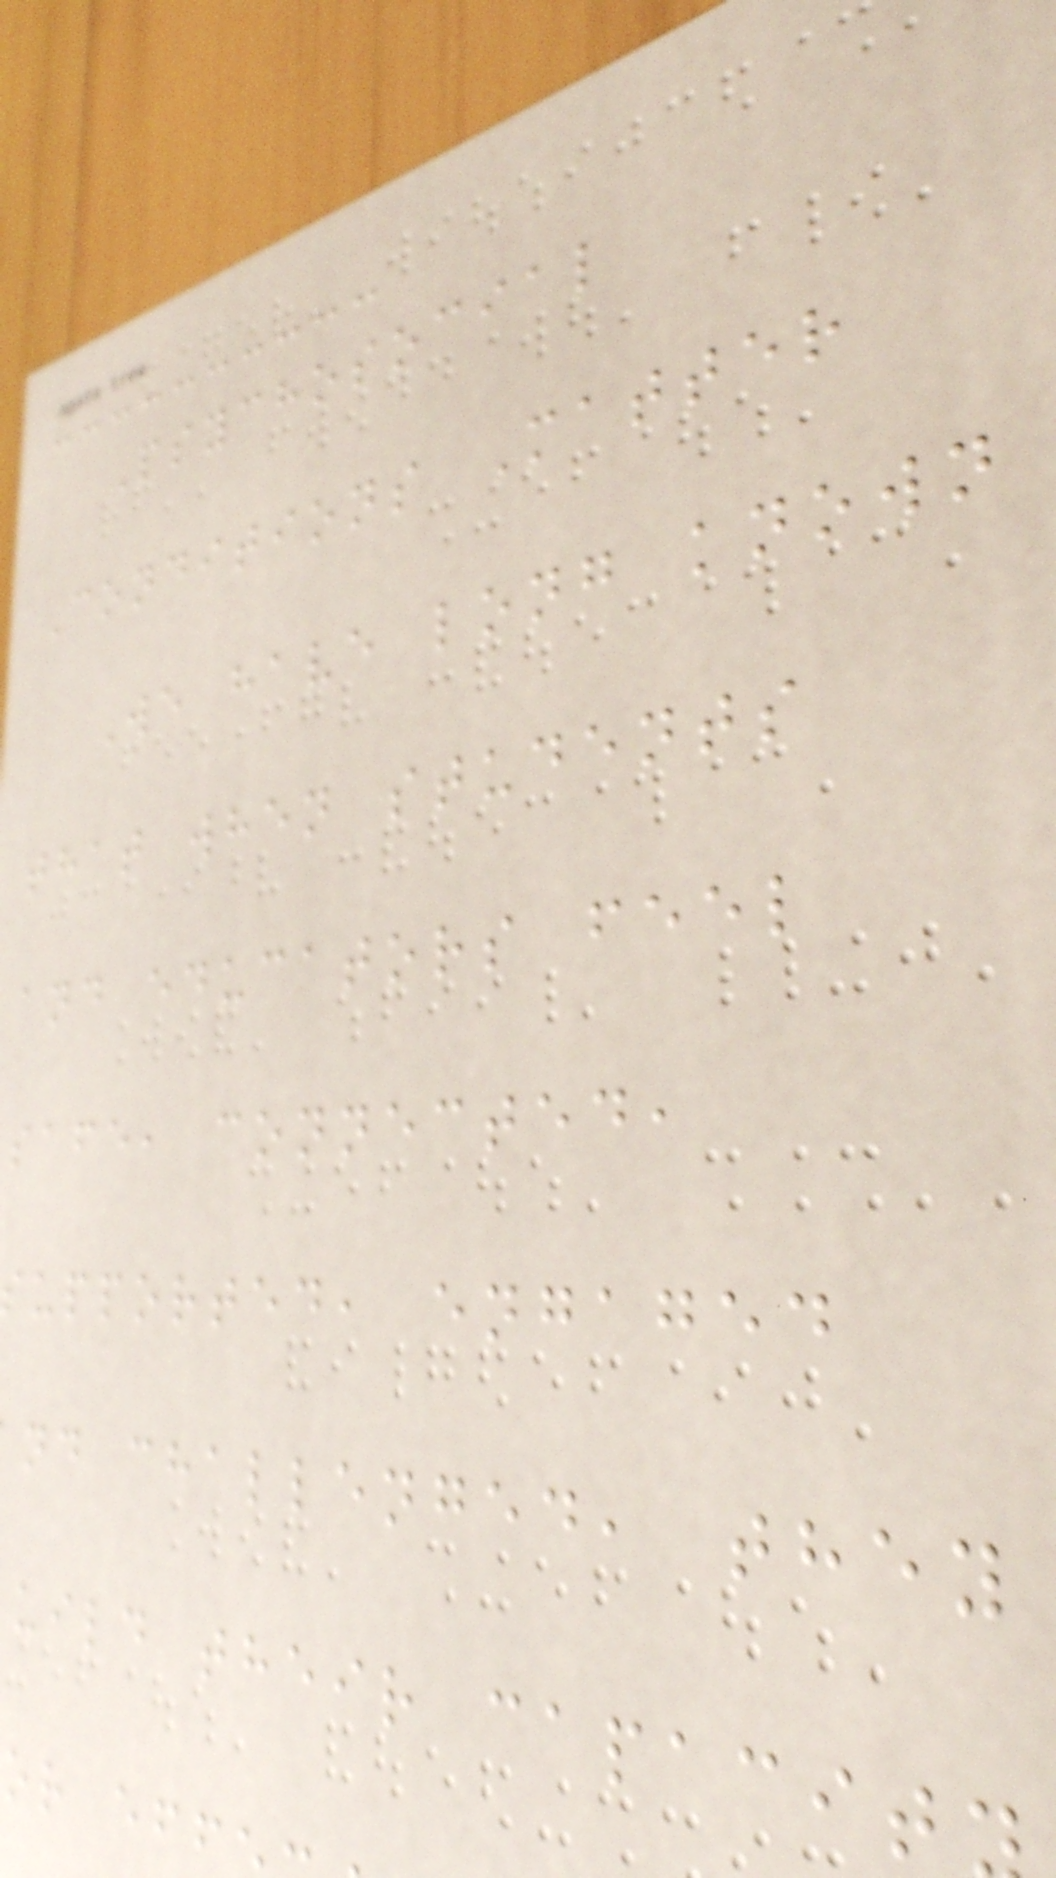Psychosocial
Conditions Matter
We have long known
that when students
and educators feel
safe, connected,
supported, engaged
nd challenged, they
uild their capacit
or eff
